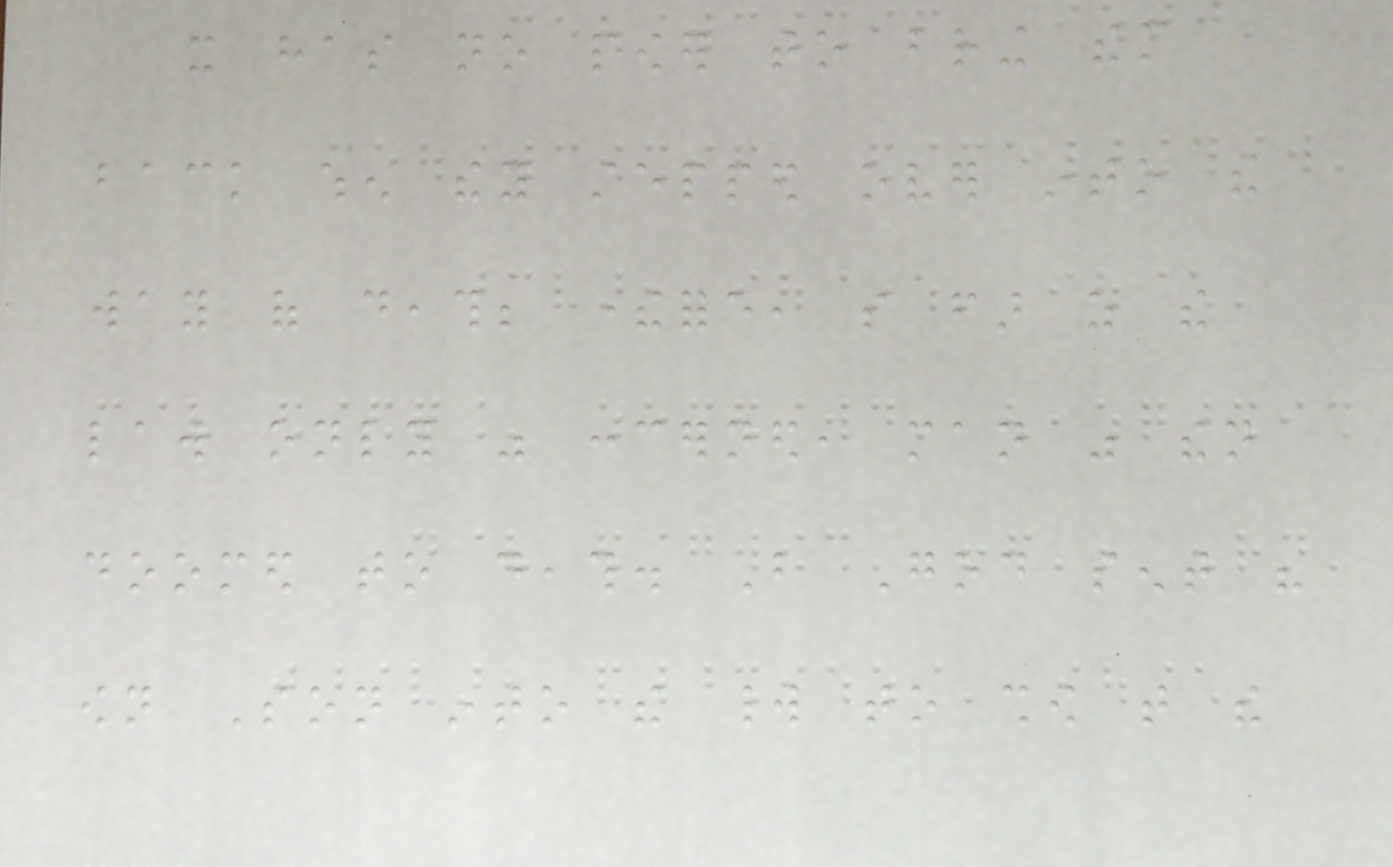it has no power to bring them
back when they stepped over into the
way of death; therefore, so far as the
law only was concerned, man was then
doomed to death. But God sent his
own Son into the world to show that the
